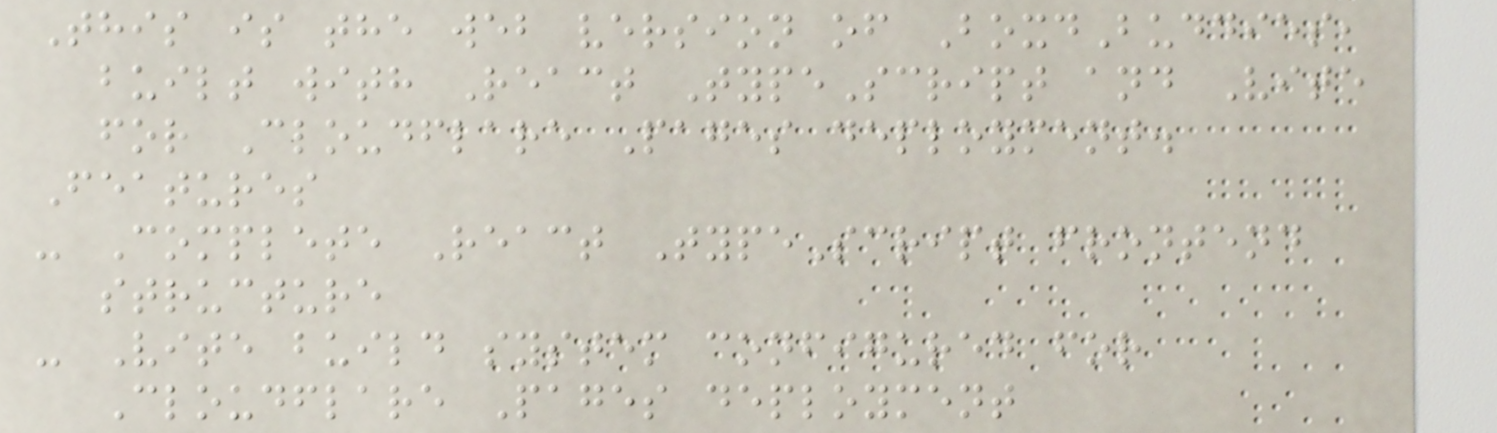This is the web version of BoxdBuddies,
built with React TypeScript and Vite
for Cloudflare Pages deployment.
Features
- Complete React TypeScript frontend
structure
- Vite build system configured for
Cloudflare Pages deployment
